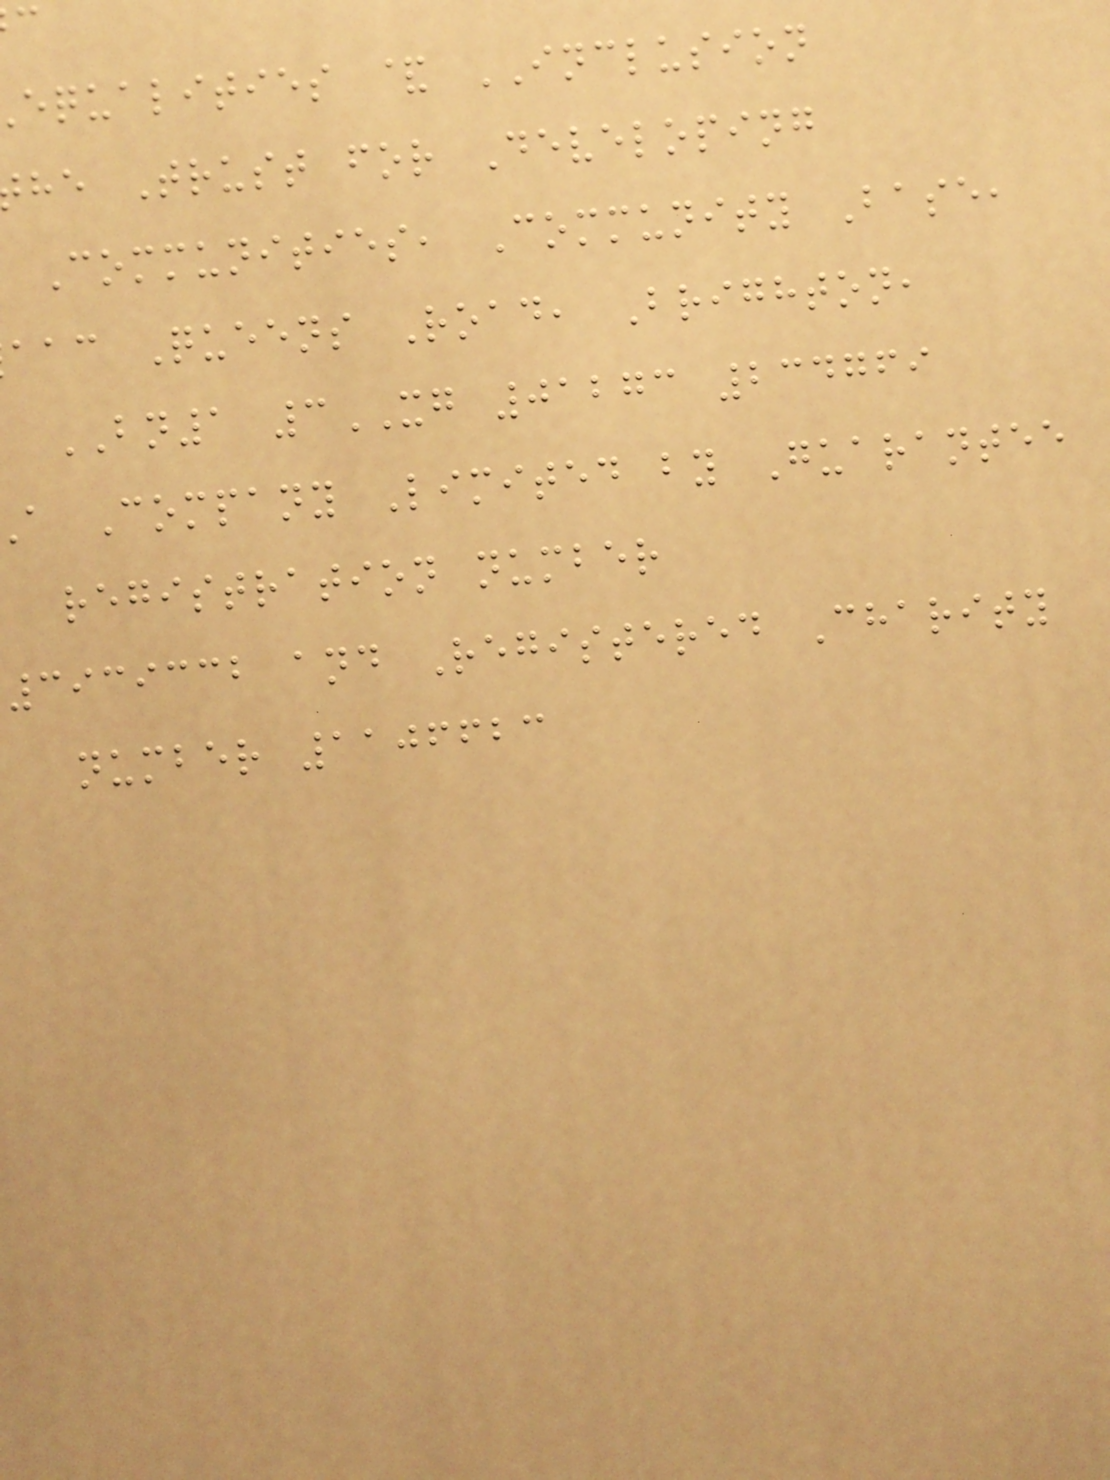equalities & INCLUSION
he Trust for Developing
Communities, Community Base,
aac Queens Road, Brighton,
BN1 3XG 01273 234769
a Company Limited by Guarantee
registration number
3939332 and Registered Charity
number 1106623
